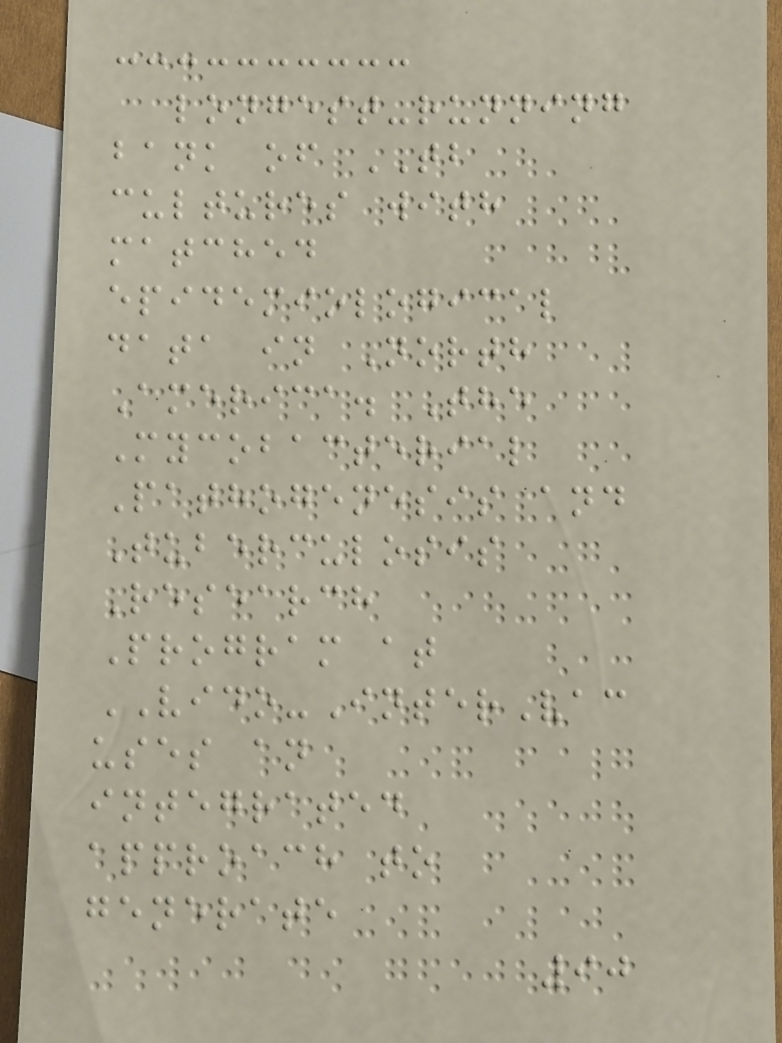longest-running
bank of TB
cultures with
matched
epidemiological
data in North
America. The
Mycobacterial
Pathogenesis and
Tuberculosis
Research
Program at
VIDO-InterVac
uses an
integrated
approach to
generate
90
